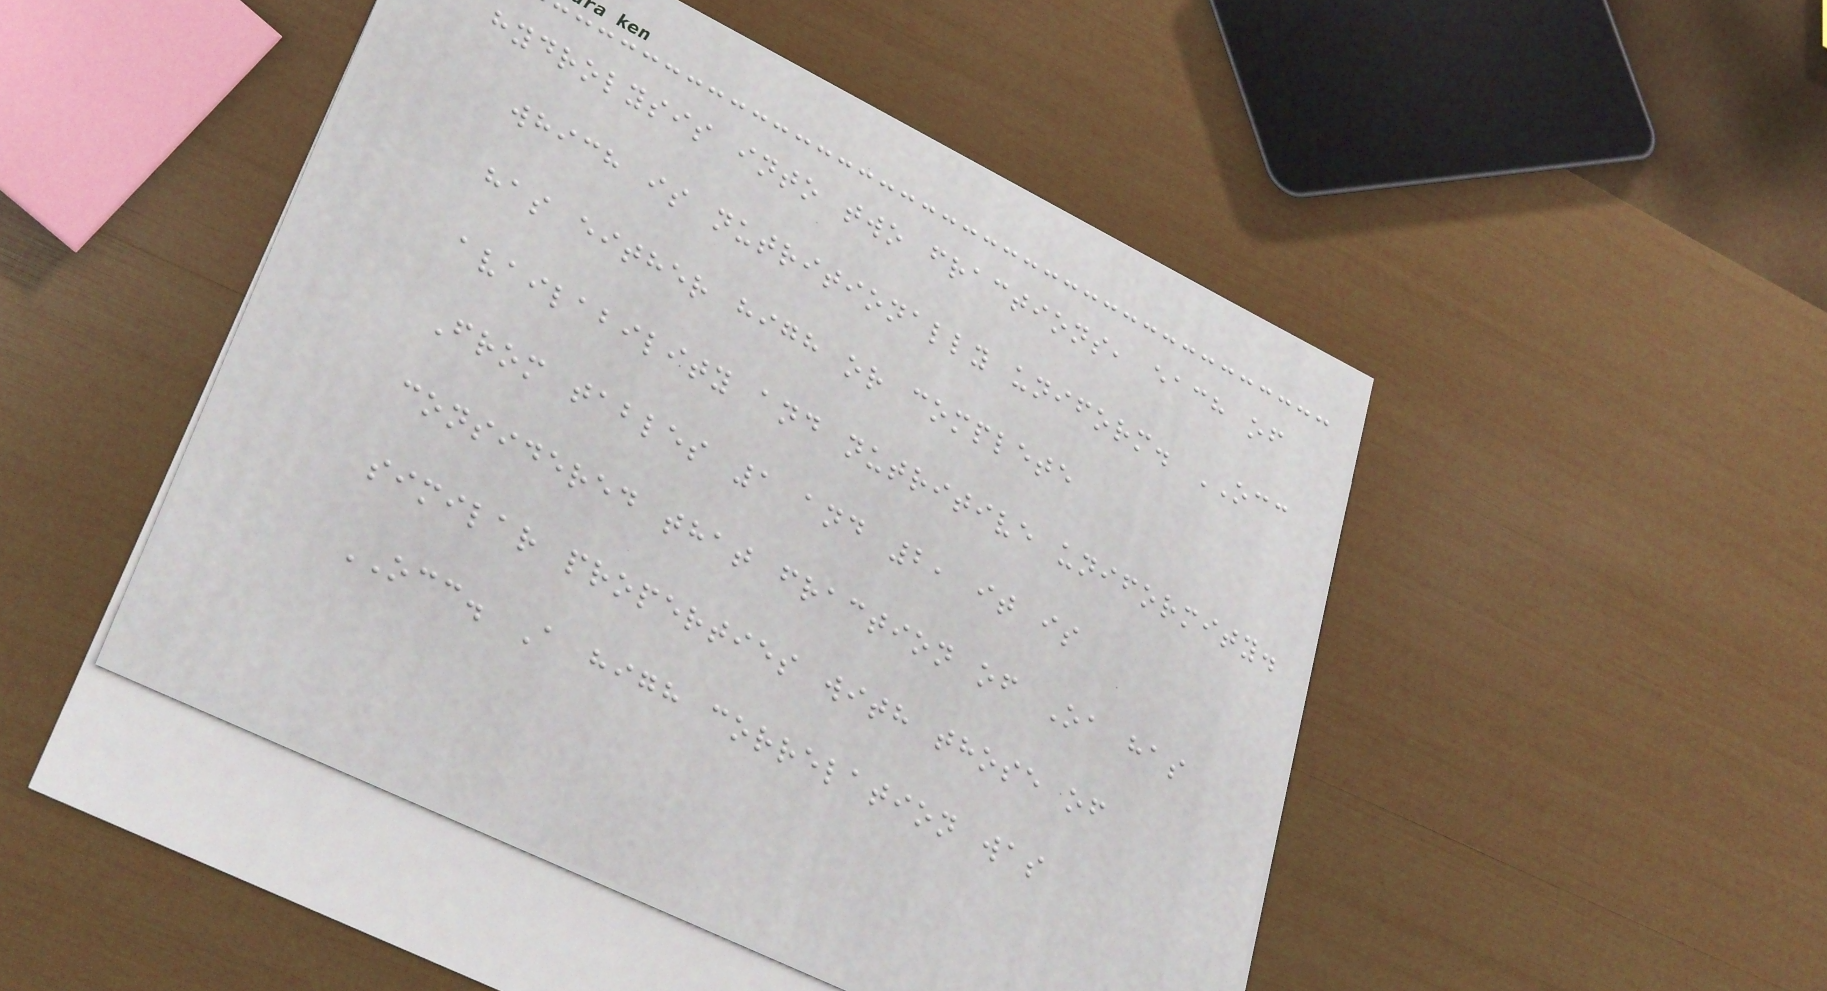hydrolysis into two fractions, each of
which is nutritionally uniform. OCC
has either high or complete
availability and nutritive uniformity.
From tables 1 and 2, it is
considered that fraction of Oa has
similar properties with those of
OCC. A high correlation was
